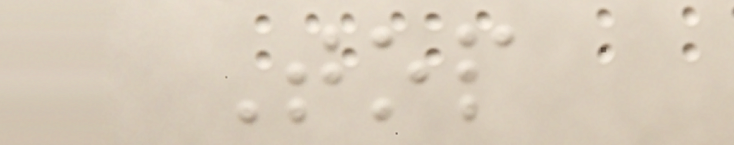Top
